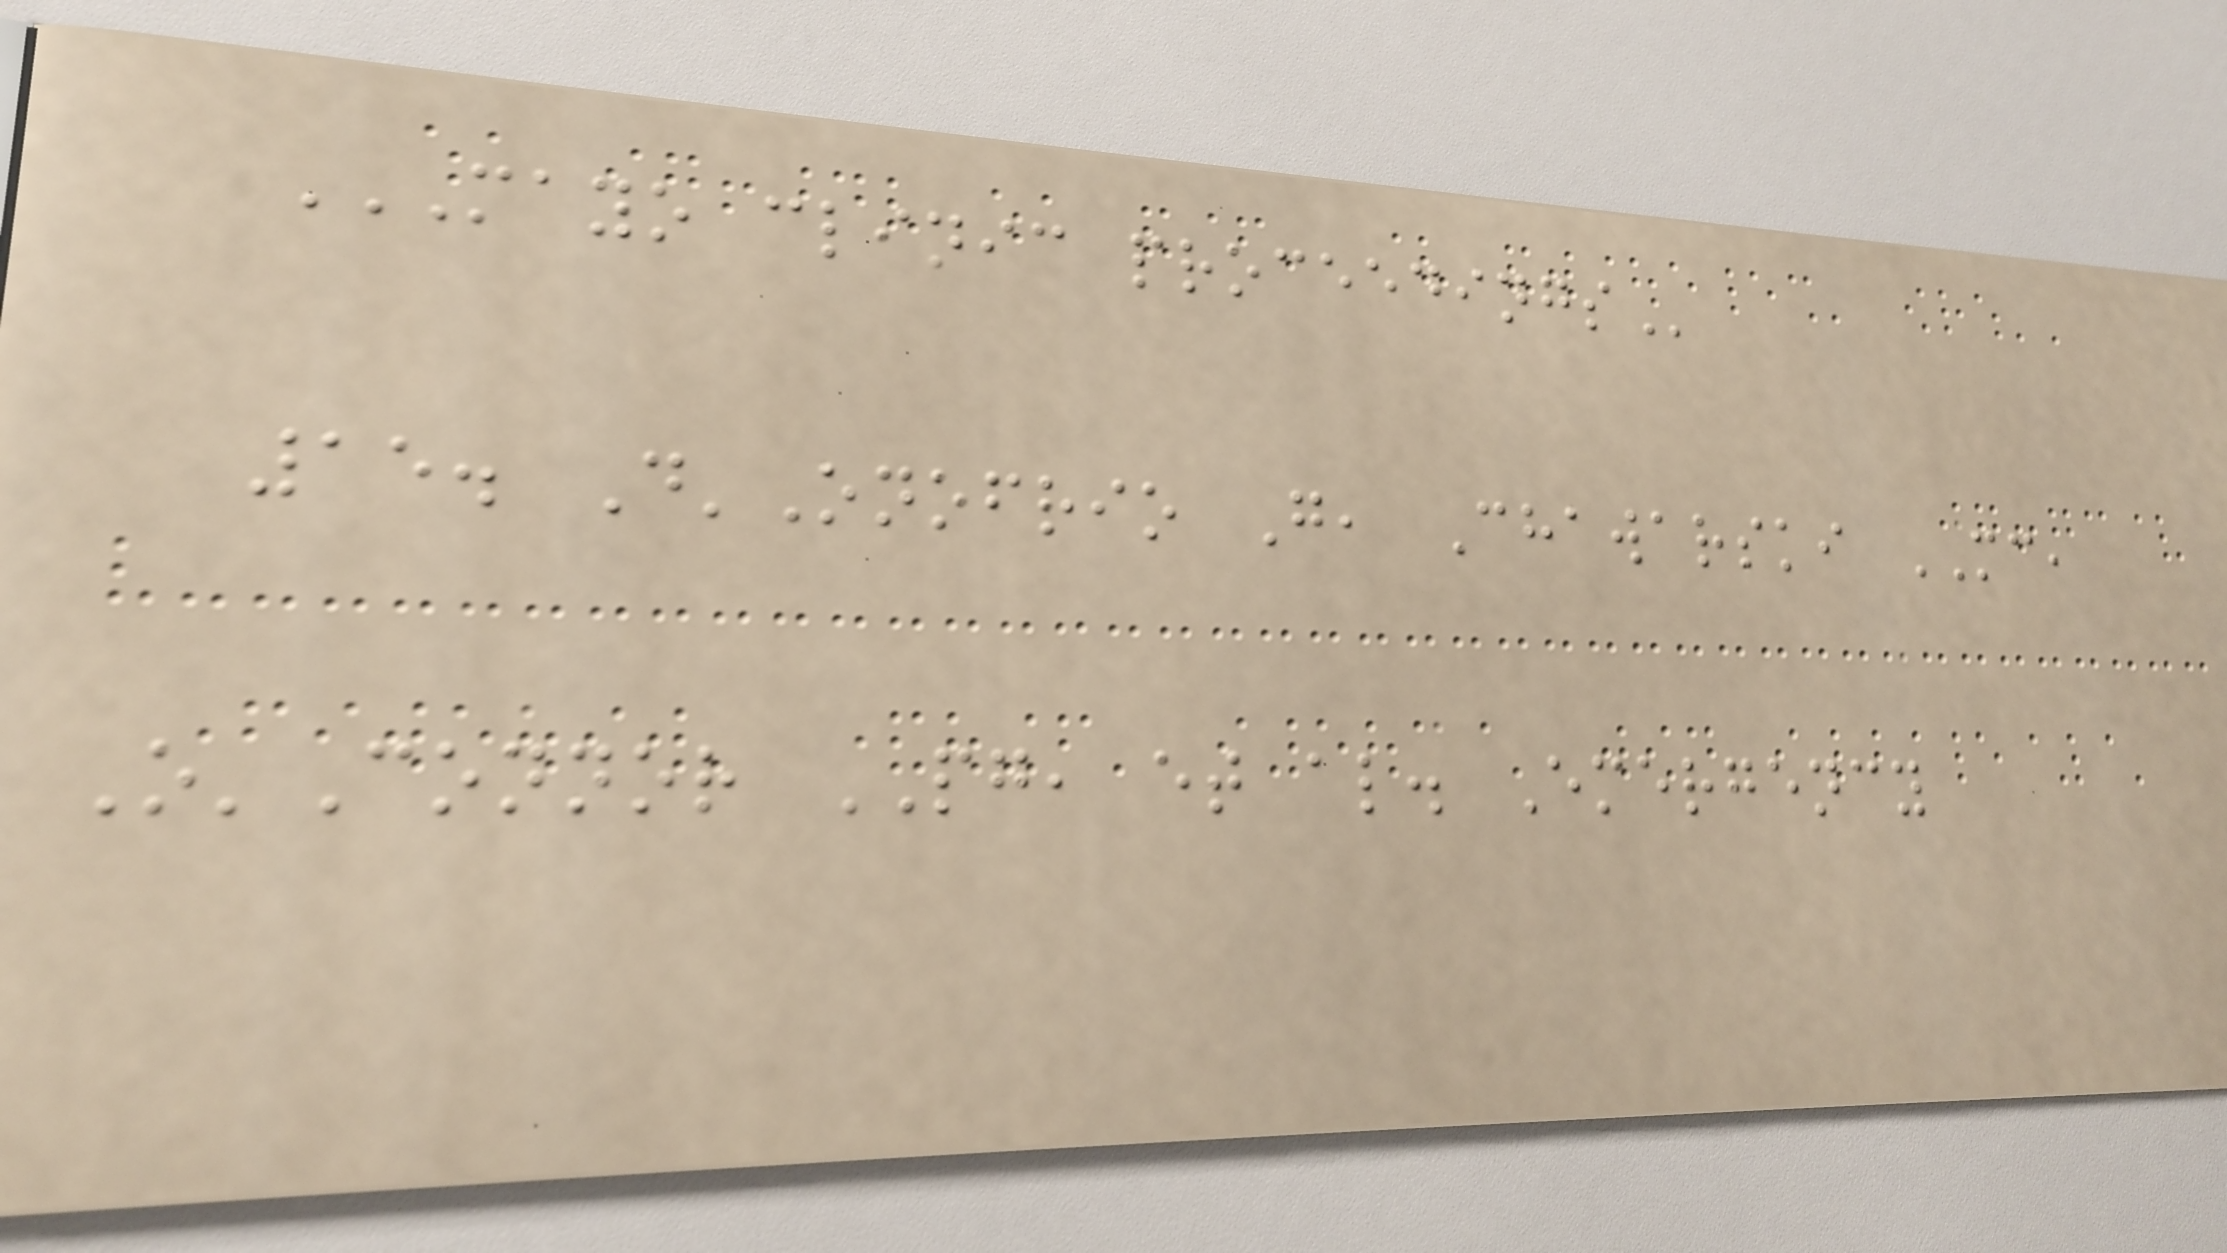MAYO CLINIC PROCEEDINGS
15. D'Onofrio G, Chawarski MC,
O'Connor PG, et al. Emergency
